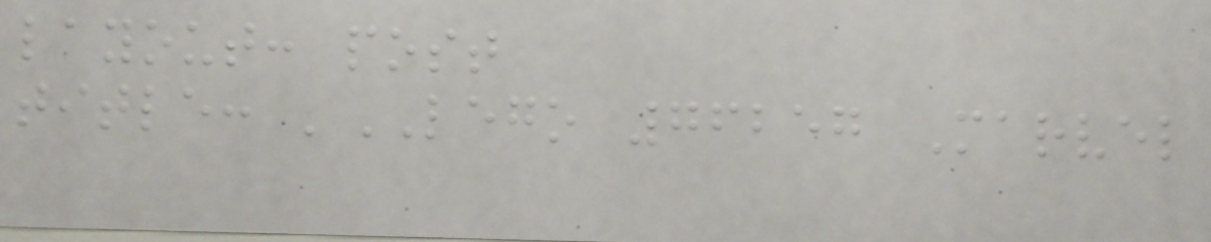layout: post
title: 'LEGO 76257 Marvel
